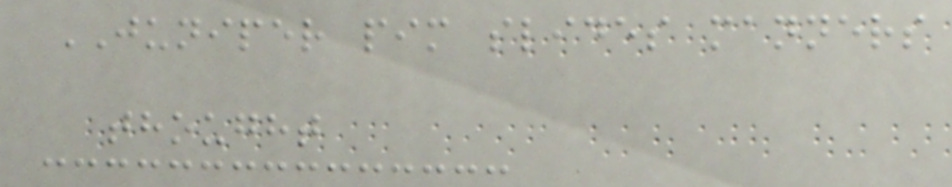JUNIPER pim slides manners
thought
